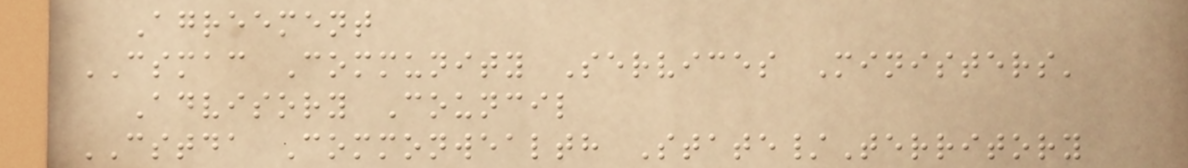Agreement
CSMAC Community Services Ministers'
Advisory Council
CSTDA Commonwealth State/Territory
